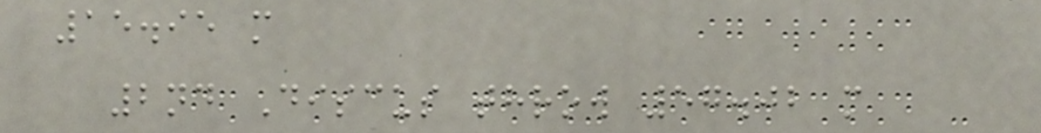15.95 m
2nd Discus throw 57.02 m
